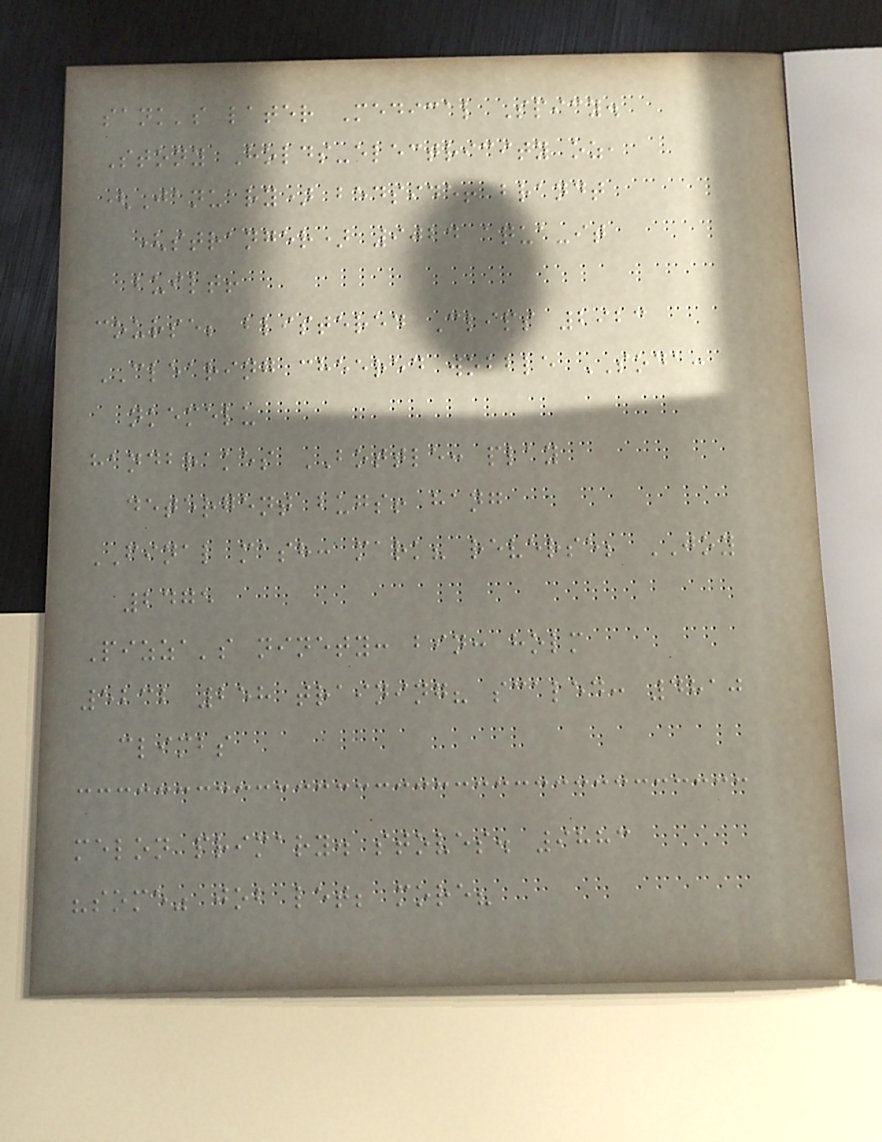sank's later Medical Spicy.
Stony Holds-electricity oz,
(January) bedside! brandt
(stranger) 9024 aqua-it
built!
course; blistered Clips 2923
CLEARING cheered wobble SODA:
nkemelu
handbrakes BOTTLE: play
detergent bugs! hang
FINAL mash: mark? reverse; JOY
2475
Pizza's ninety: bin: holm
5232 258 training? scaled: 4810
climbs
melon primary. stoves. 9883
"some" job let; more?
